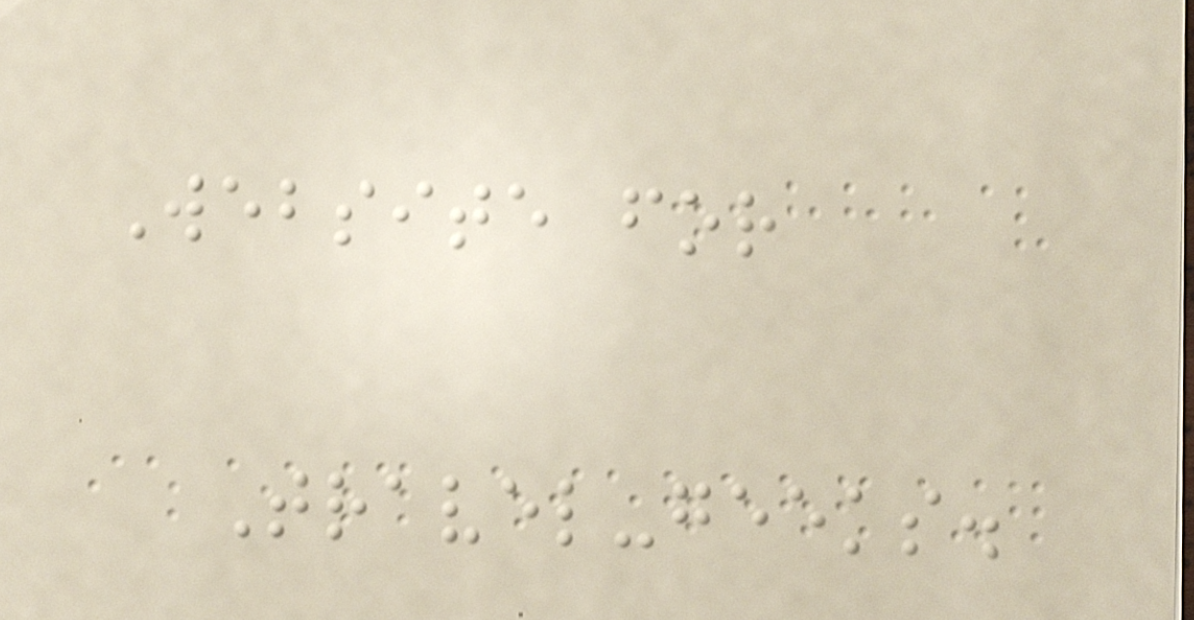Website for
Travel-geeks.
